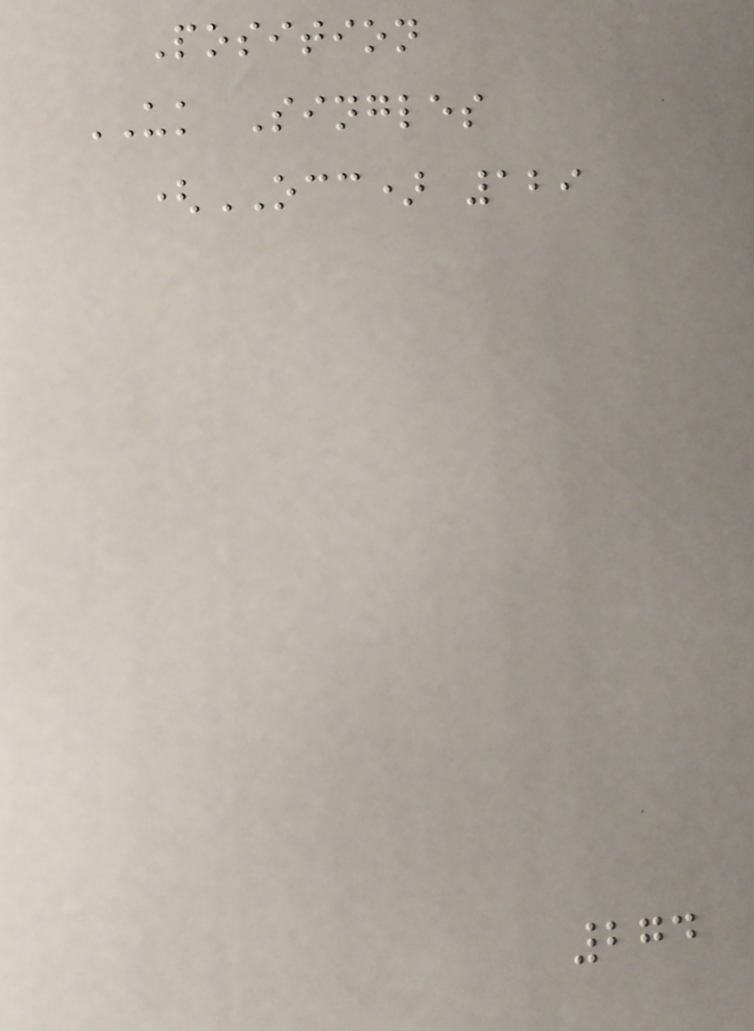Position
UK Singles
(OCC) 129
274
